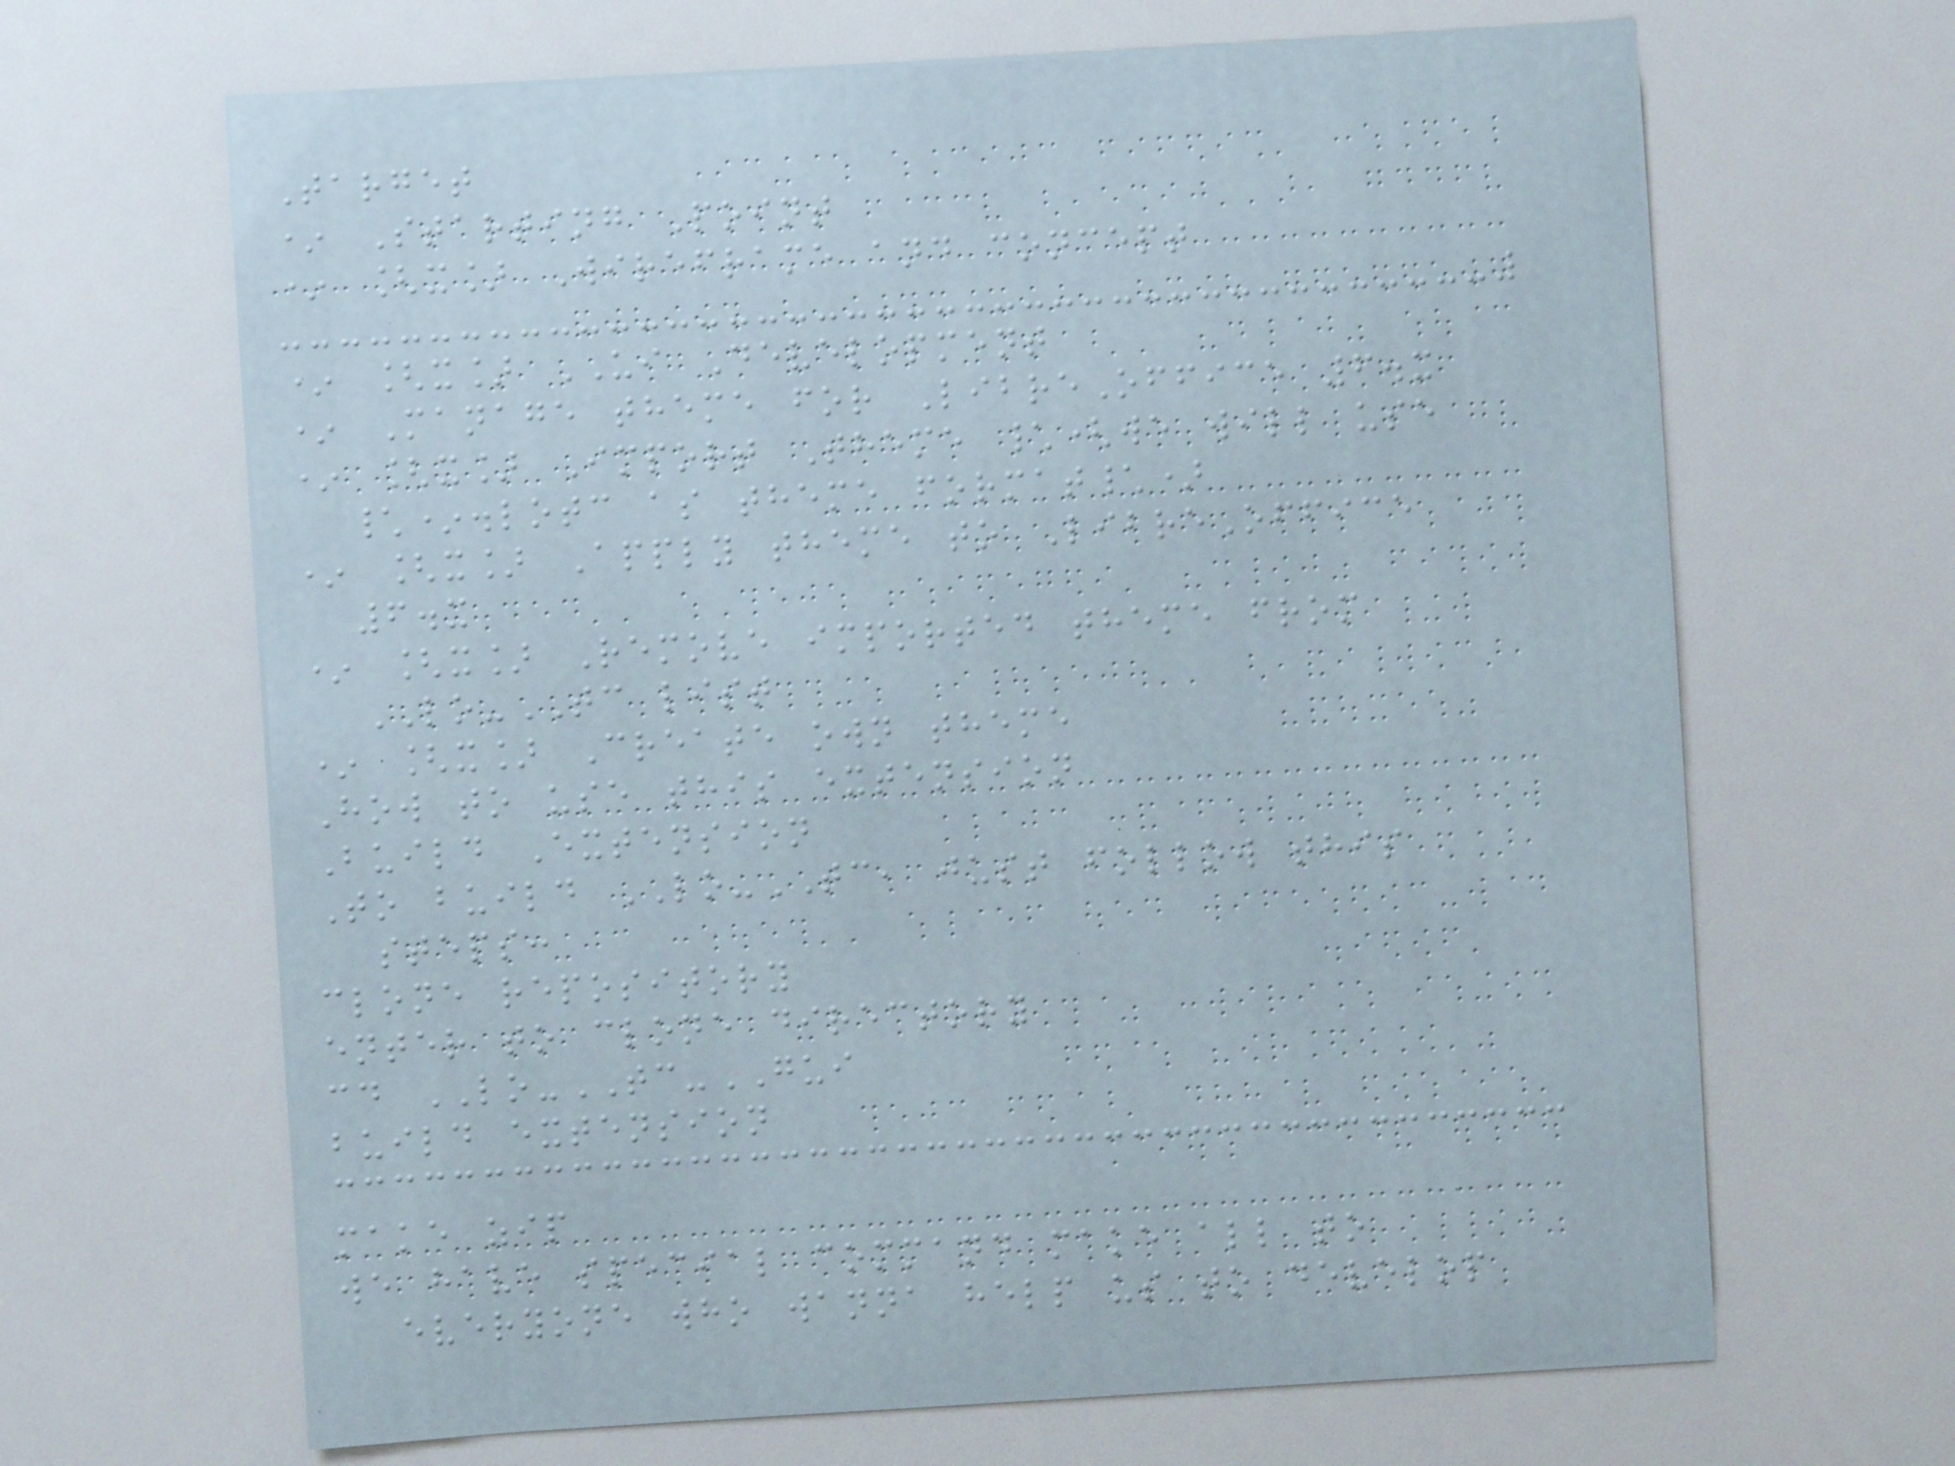Target
* Starting Point
* [x] Wireframe and concept
* [x] UI Development
* Manage theme for LibreOffice 6.x
* [x] Import Theme \(we will use
\*.lotc as theme format\)
* [x] Apply theme to LibreOffice
6.x
* [x] Remove imported theme from
LO-TC list
* [x] Create own theme
How to use this extension
Build Extension
To build LO-TC, just follow this
steps:
clone repository
enter to clone directory
cd LO-TC-GUI
build extension
make zip
we have special command make all to
everyone who wanna help us to develop
